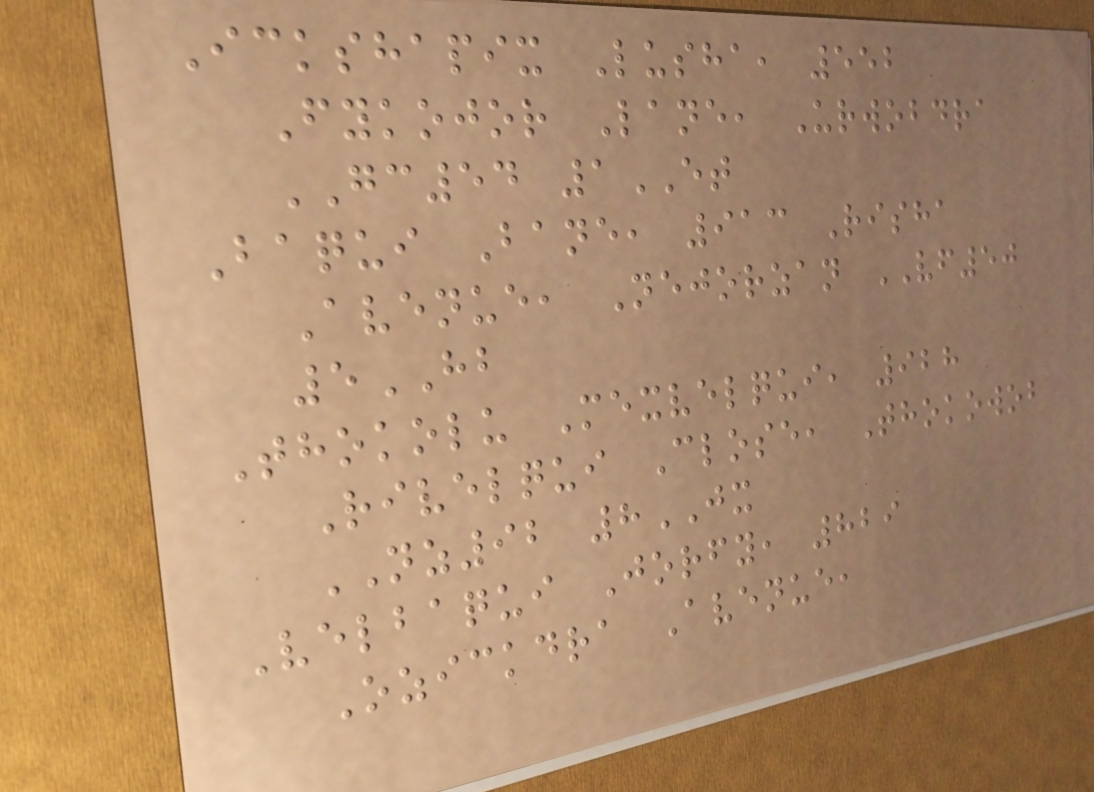Ickshapix Lusha, 552
Fykojor Lane, Urwobdra
GC54 1ET
Baqui Bane, 913 Risha
Avenue, Nejorzan VF50
5HB
Thokolu Mexvelqui, 928
Rivelqui Close, Thokowob
NZ92 8JX
Velbaqui Jorfy, 829
Ozickdra Avenue,
